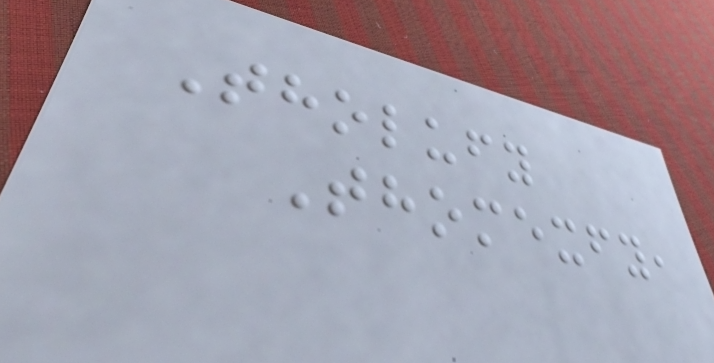Tholufy
Thomexfy,
